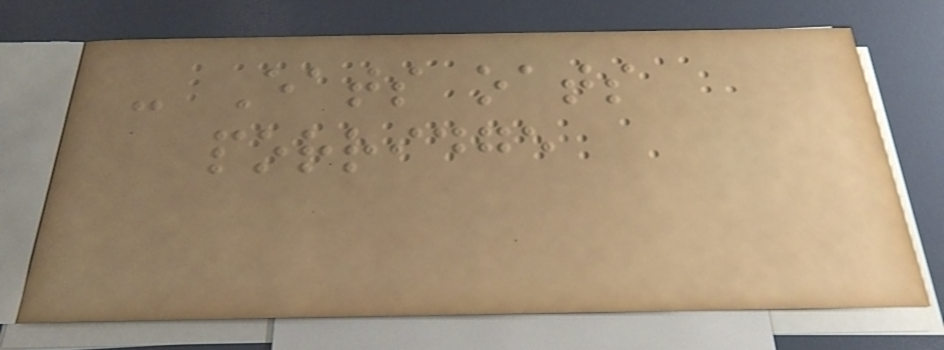- Eats oats
porridge
